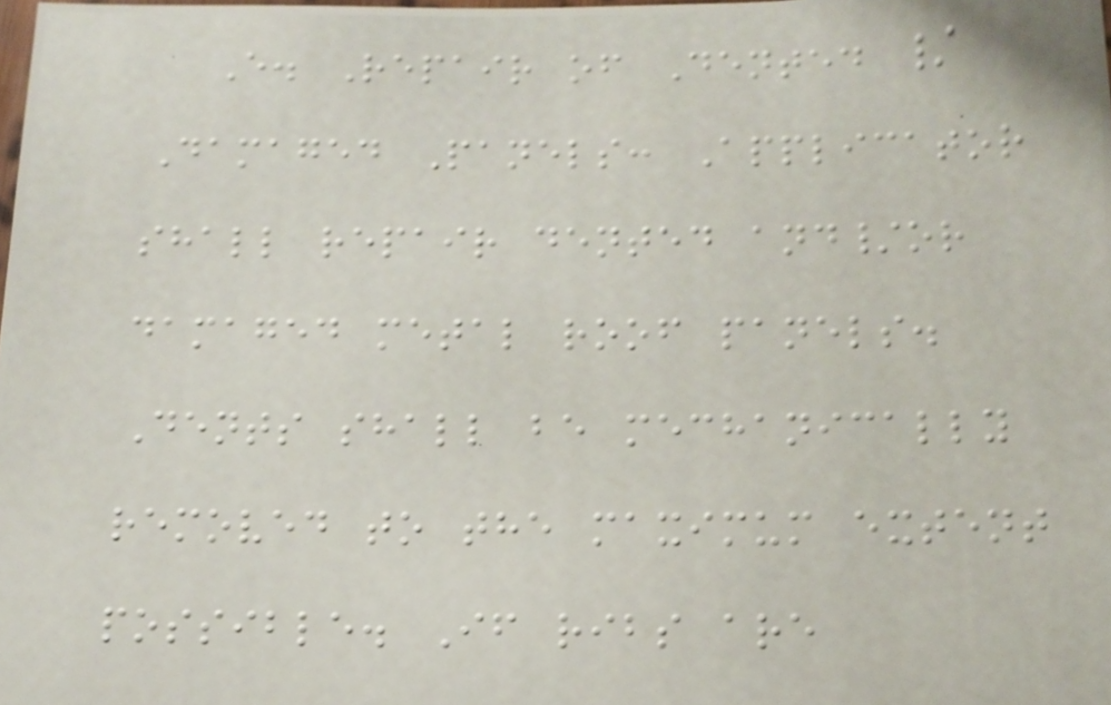E. Repair of Dented /
Damaged Panels: Applicator
shall repair dented and/or
damaged metal roof panels.
Dents shall be mechanically
removed to the maximum extent
possible. If ribs are
